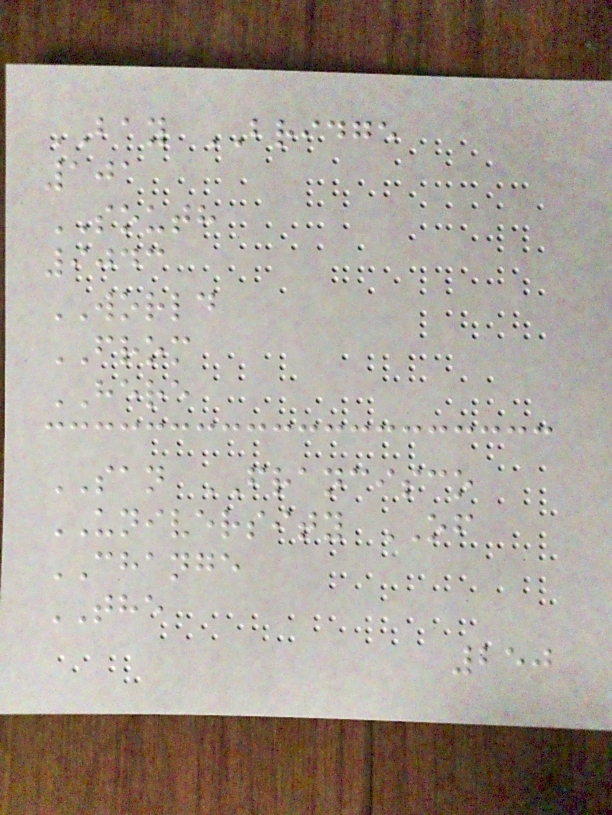BAY BRIDGE
101
SOUTH
9043
WORLD
FROM
HERE
SAN FRANCISCO
UNIVERSITY OF
CHANGE
THE
250
